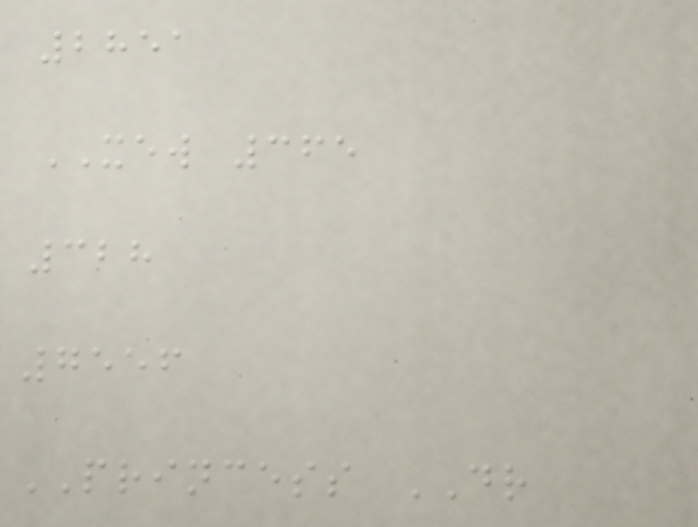2851
XEW 365
328
7556
PRINCESS DR
